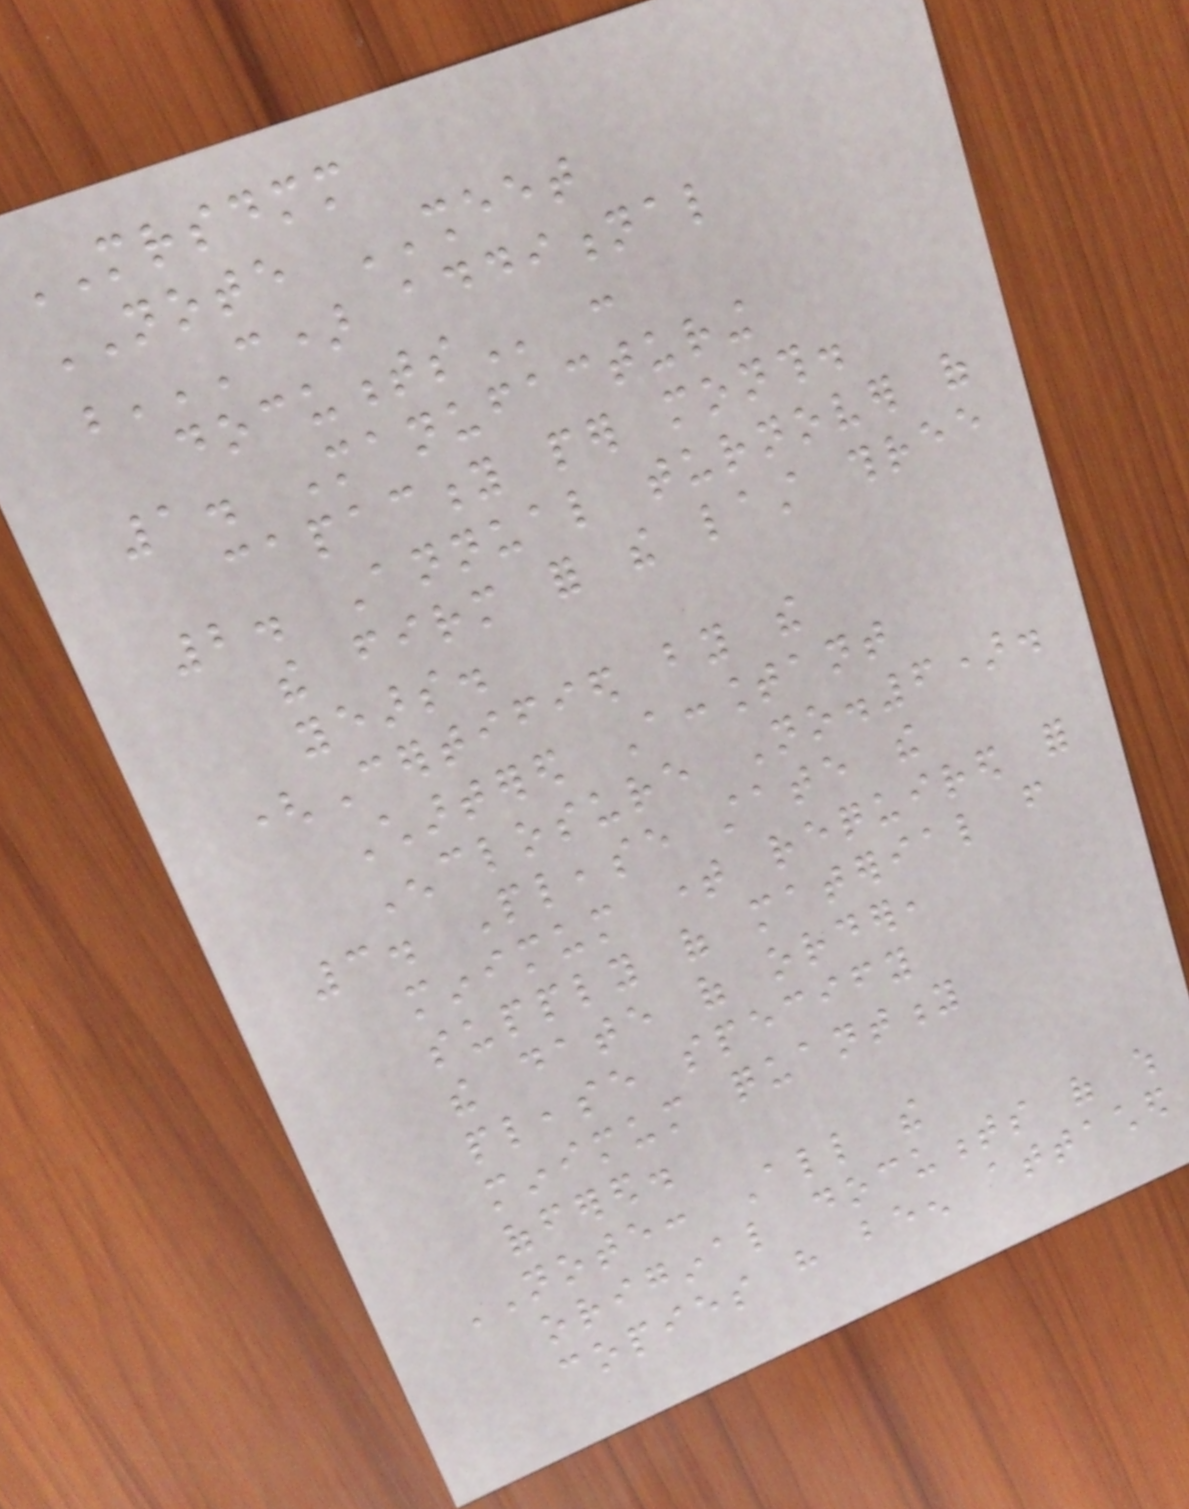MRSDMM
NOTE SHEET
C) ADDITIONAL
DOCUMENTS :
1. Manufacturing
capacity per month.
2. Annual turnover of
the firm for the last three
years.
(Certified by the
Chartered Accountant
Enclosure No.6).
3. Please state the
minimum time required for
supply of material from
the date of order,
please specify
minimum quantity
offered.
NOTE: All the
original documents of which
copies have been attached
